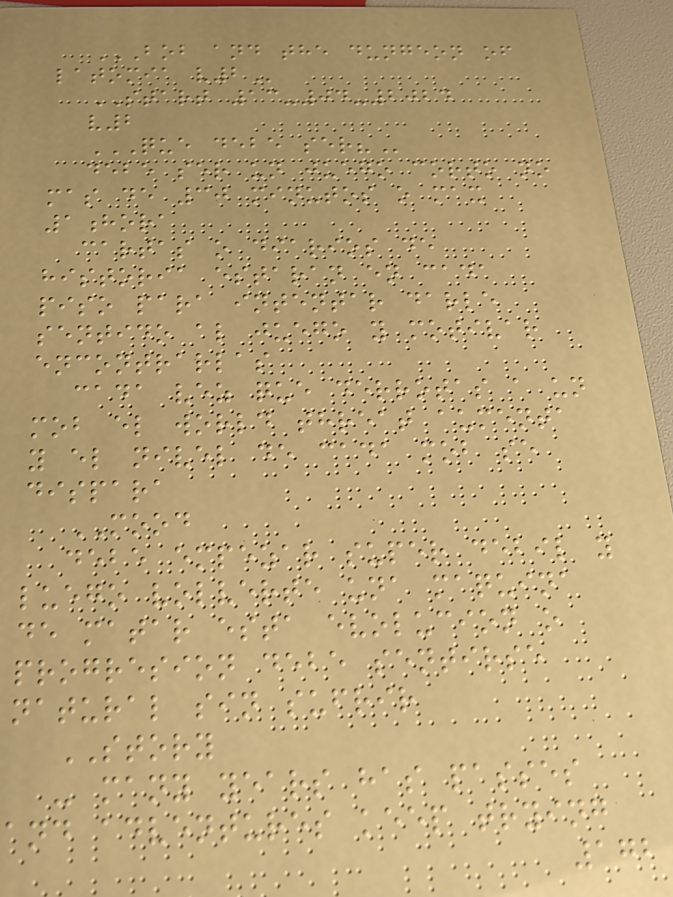BOB AND THE DUNGEON OF
LATOMIA V2
START 13-04-2024
v2
QUE DEBE SER?
debe ser un juego corto no
mas de 30 minutos o max
1hora
cartas o diarios de
historia estaran en cada
piso para intentar darle
sentido al juego y motivar
encontrarlas
cada vez que derrotas a un
mob el world threat aumenta
y el nivel de cada mob se
dispara
MOOD
debe empezar super debil y
luego volverte una maquina
de matar esta evolucion o
progresion debe sentirse
natural sin sufrir
STORY
- many years has passes
and adventures keep trying
172
